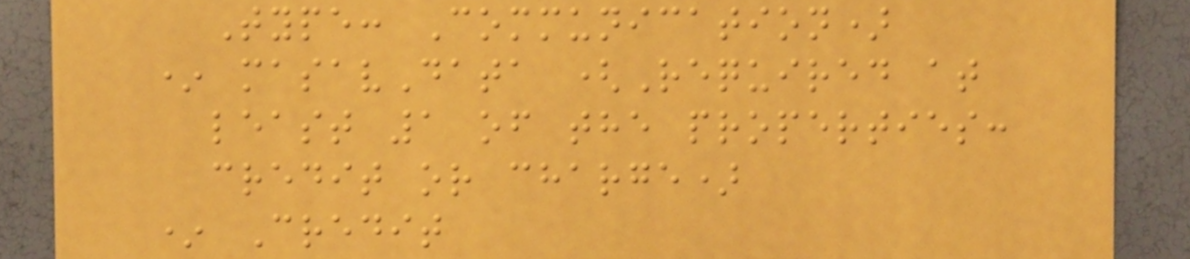Type: Communication)
* masavData (Required at
least 1 of the properties:
credit or charge)
* Credit
